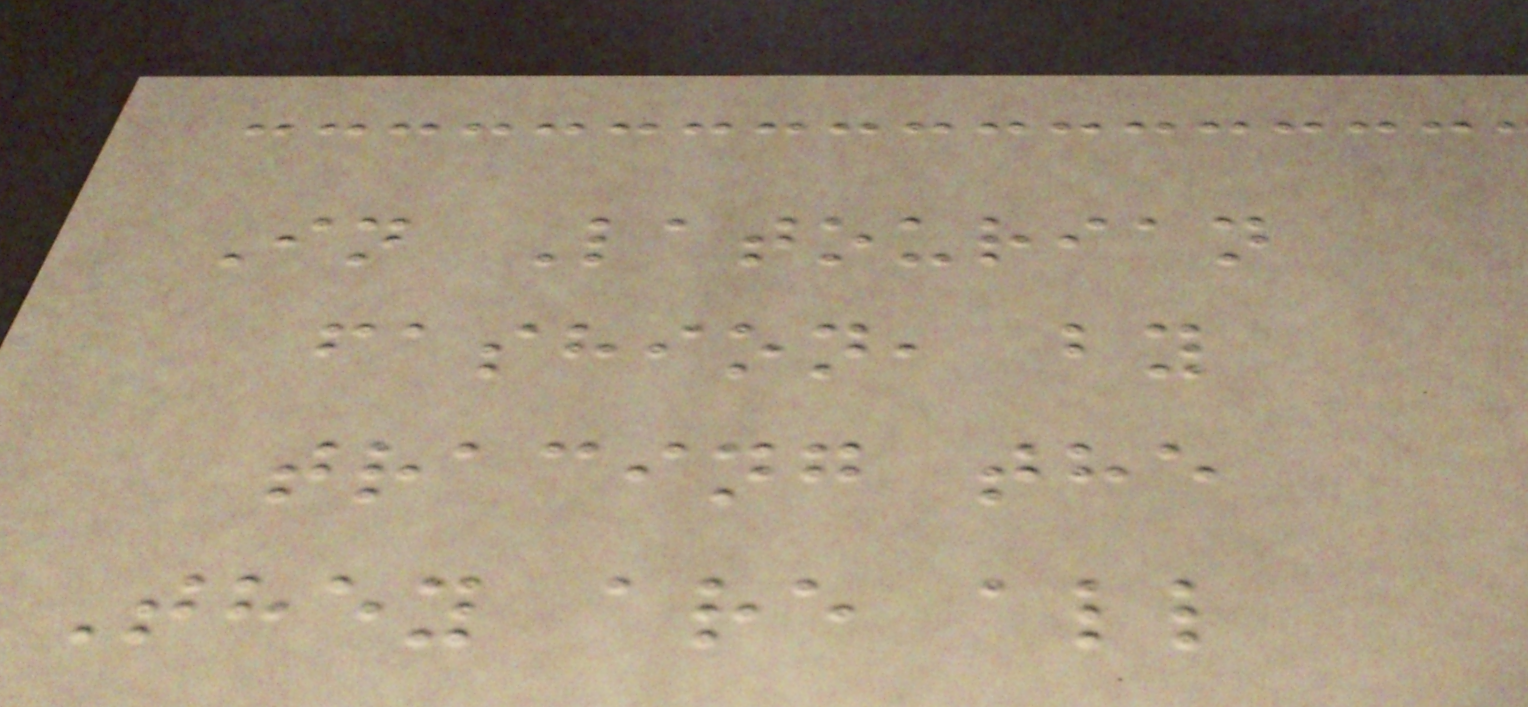In Latourian
fashion, by
tracing the
They are all
